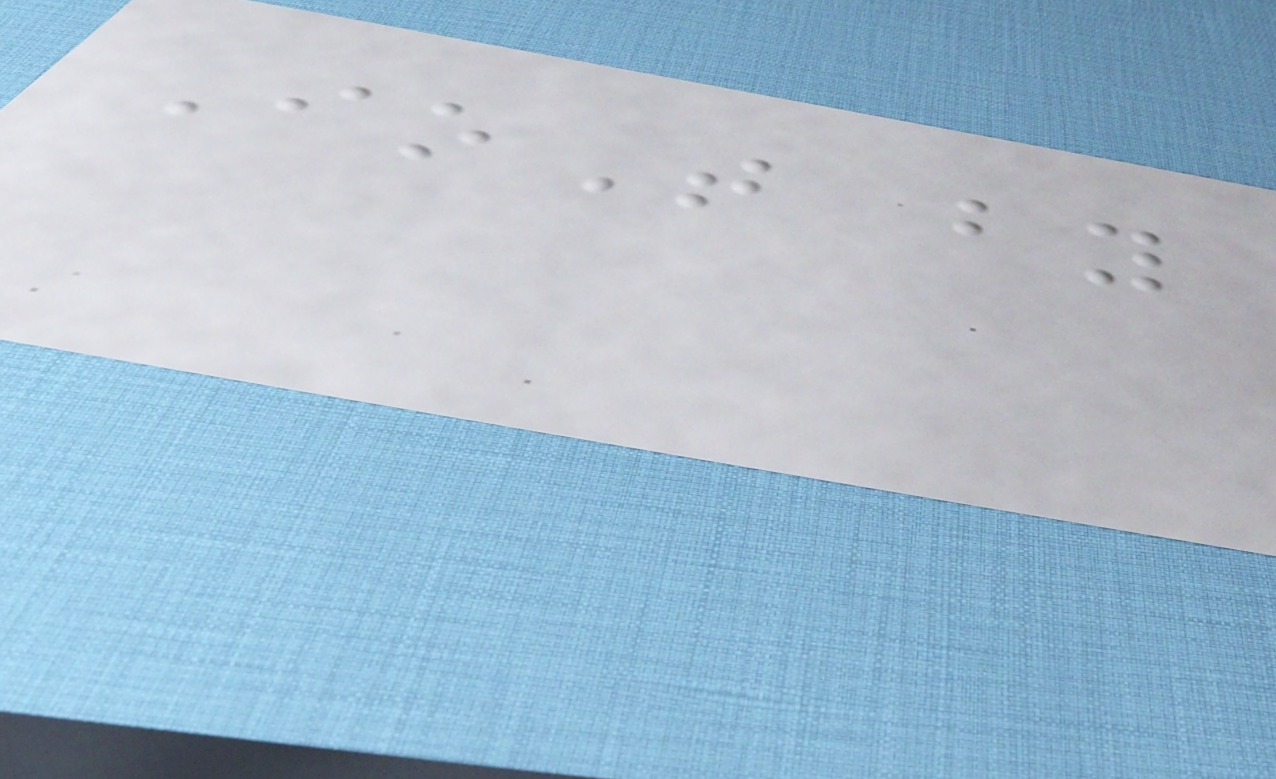IoT by
